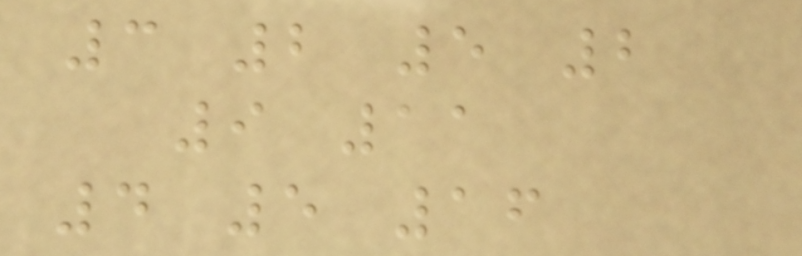3 2 5 2
9 11
4 5 16
